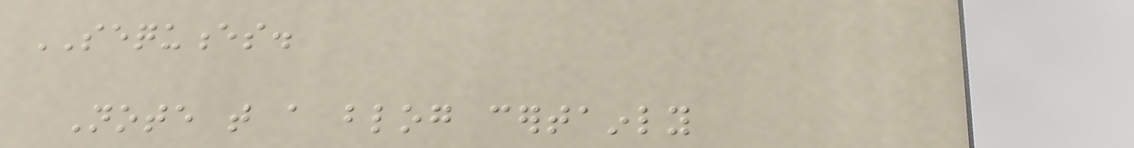SEQUENCES.
Note that a blog certainly
